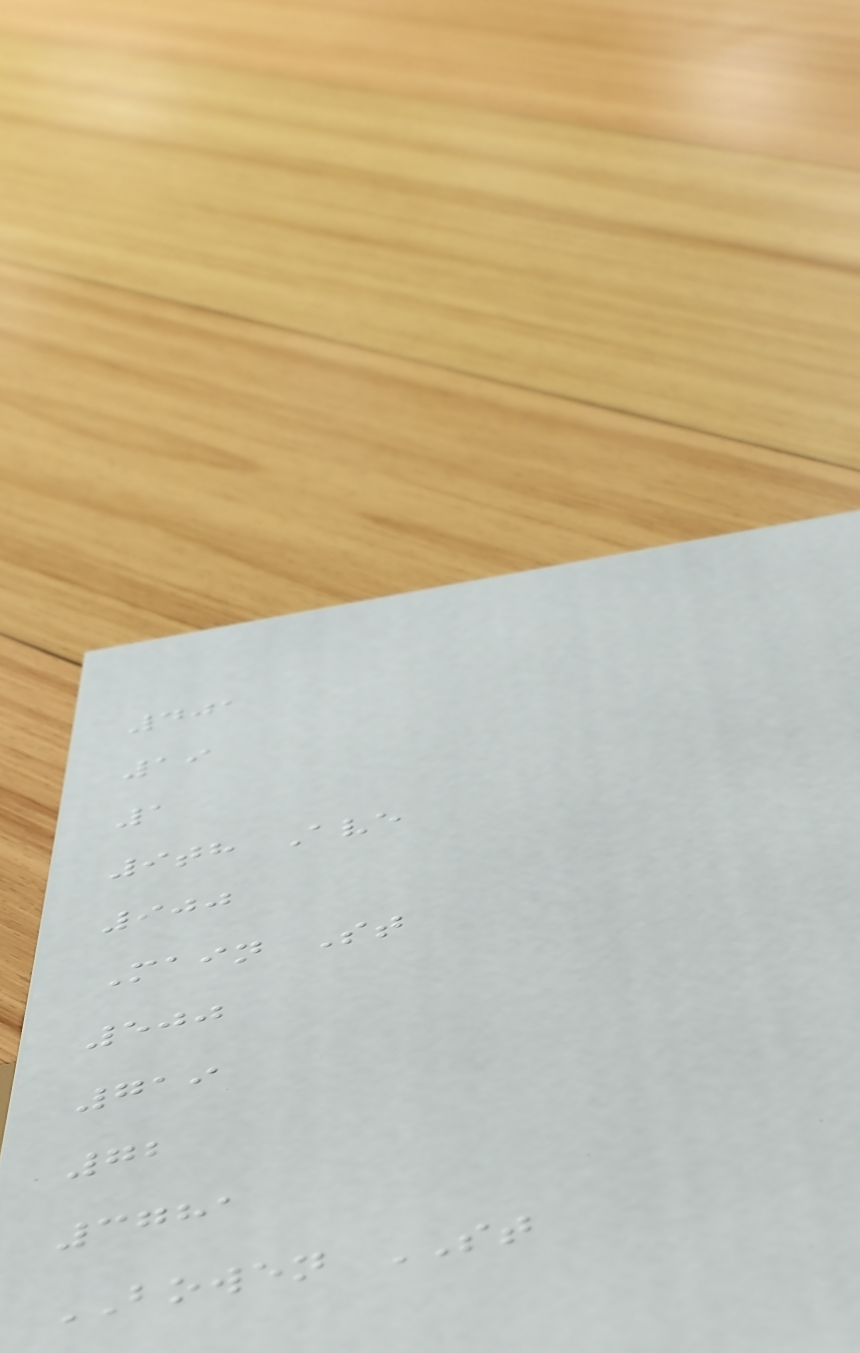401
19
1
9th Ave
900
Main St
500
719
72
3781
BOWEN ST
